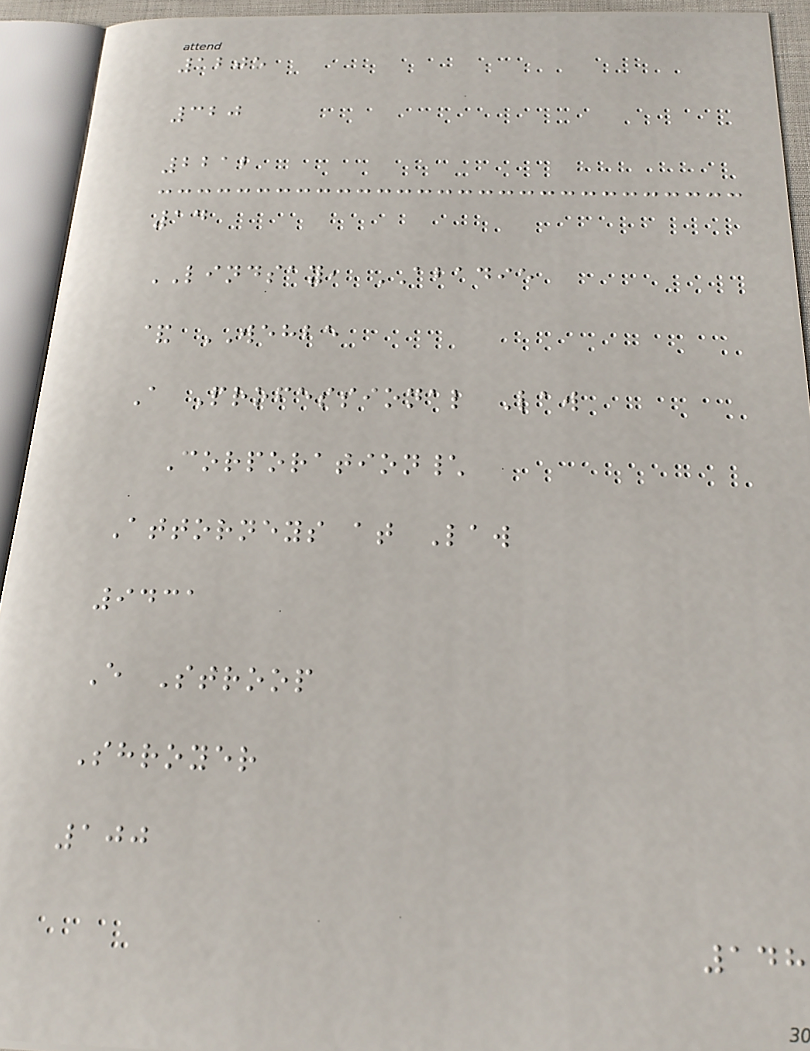1205
320
2212
14
LINDSAY, ABADIE
& WEHBE
A Professional Law
Corporation\
Attorneys at Law
9431
E Stroop
Shroyer
100
148
